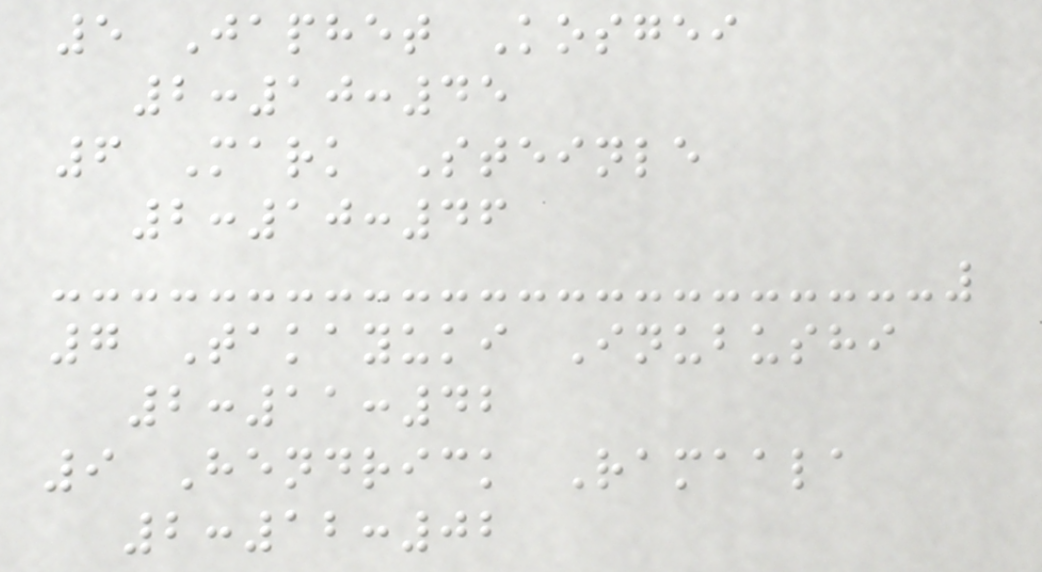5 Japhet Kosgei
2:10:45
6 Mark Steinle
2:10:46
7 Takayuki Inubushi
2:11:42
9 Hendrick Ramaala
2:12:02
